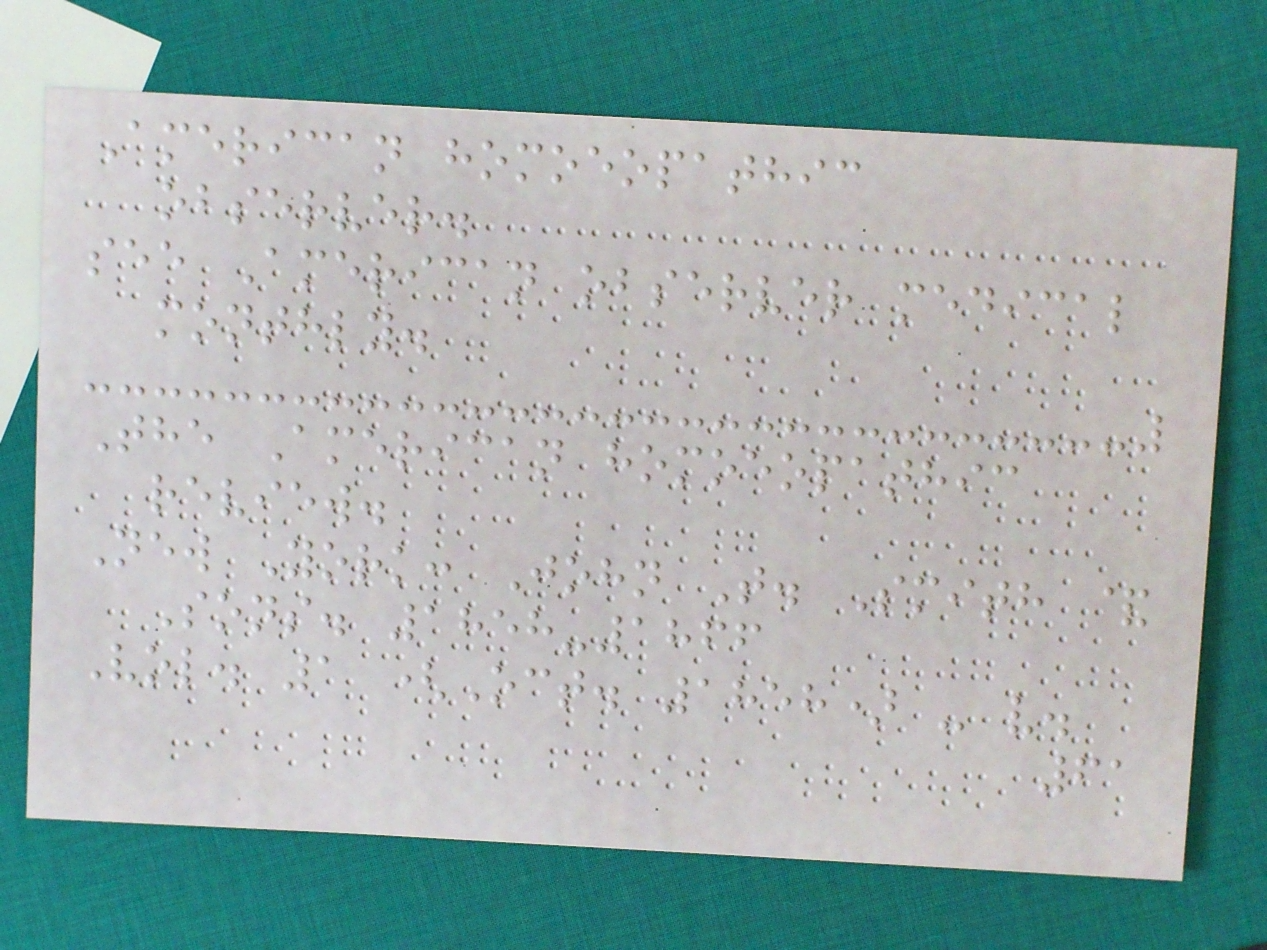American homoeopathic
observer.
see American observer medical
monthly.
The American homoeopathic
review.
New York: John T. Smith &
Sons. 1858-1866
Vol. 1 (Oct. 1858) - v.
61
